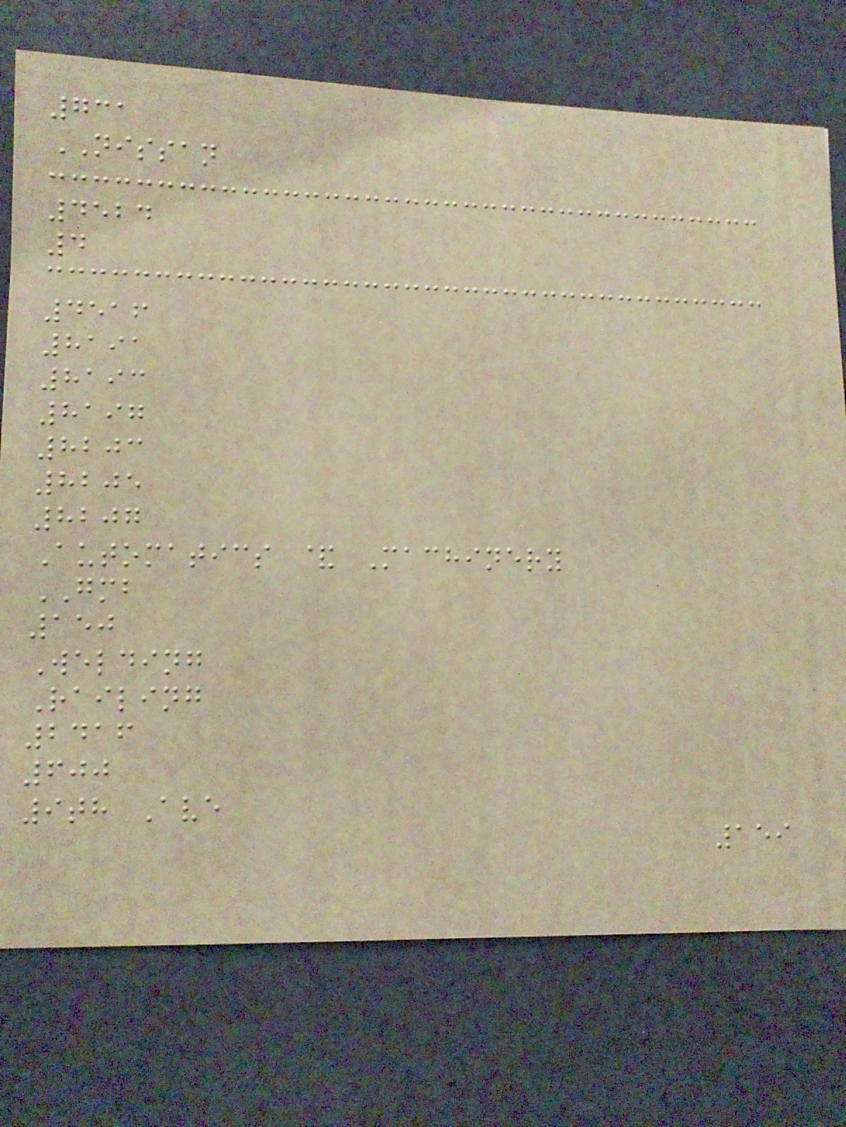731
NISSAN
4524
4
4516
8191
8193
8197
8203
8205
8207
Automatics & Machinery
GMB
150
Welding
Railing
2416
600
9th Ave
159
